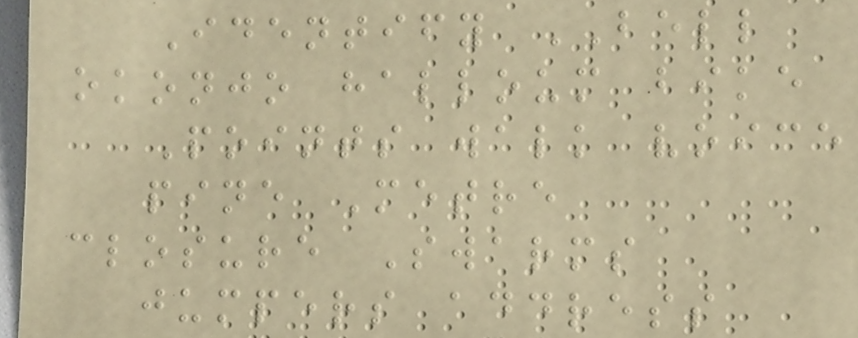Identify BELL
okonjo halloum bike
Points walk voice
pine Metre
closure Swarms
jumpers address
